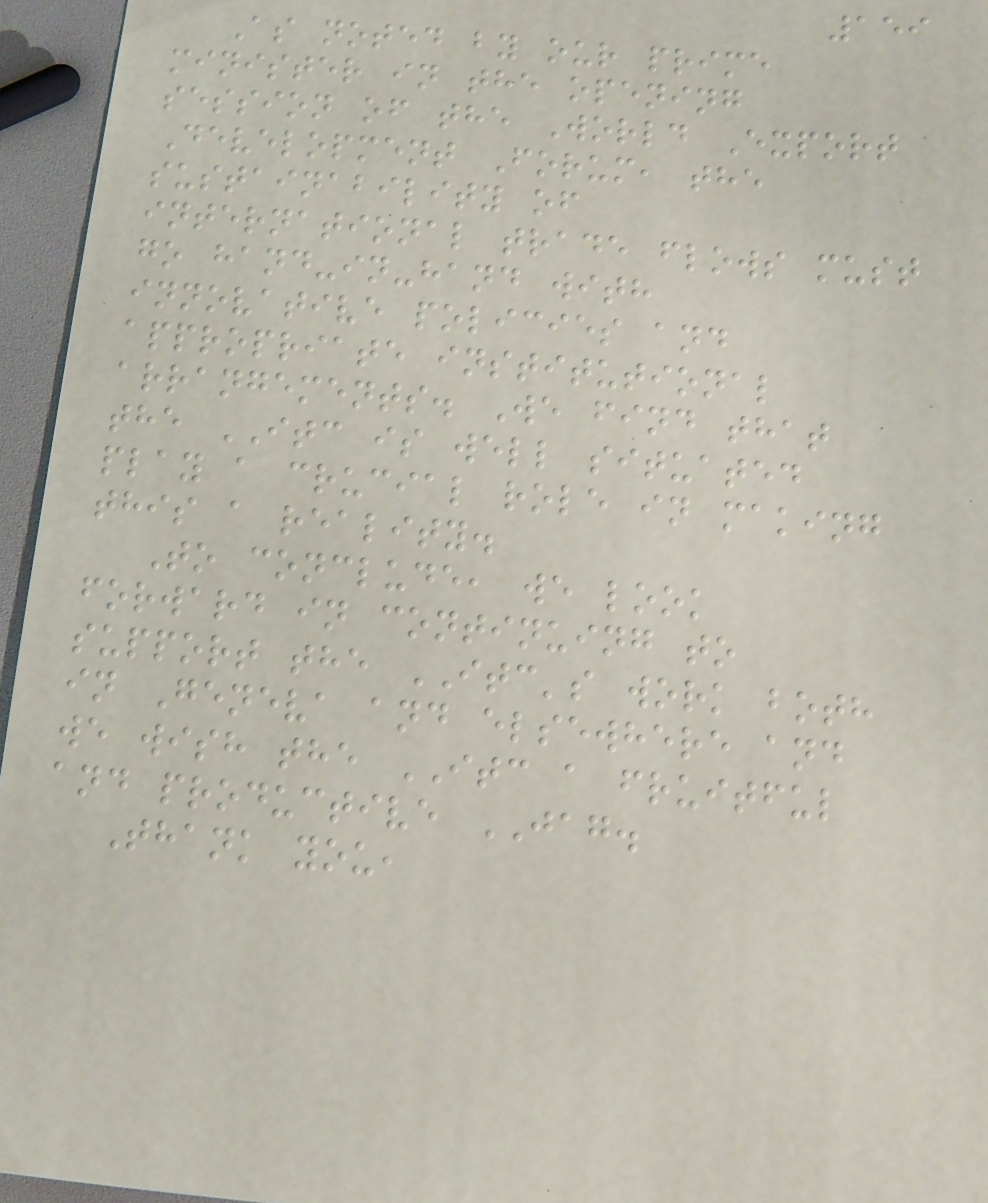159
As noted by our prime
minister in the opening
session of the World Export
Development Forum, the
sustainability of
international trade flows must
go hand-in-hand with
innovative policies and
appropriate institutional
arrangements. We find that
the ITC is well situated
play a crucial role in making
this a reality.
To conclude, we look
forward in continuing to
support the ITC's work both
in Geneva and elsewhere and
we wish the ITC a fruitful
and productive JAG.
Thank you,
